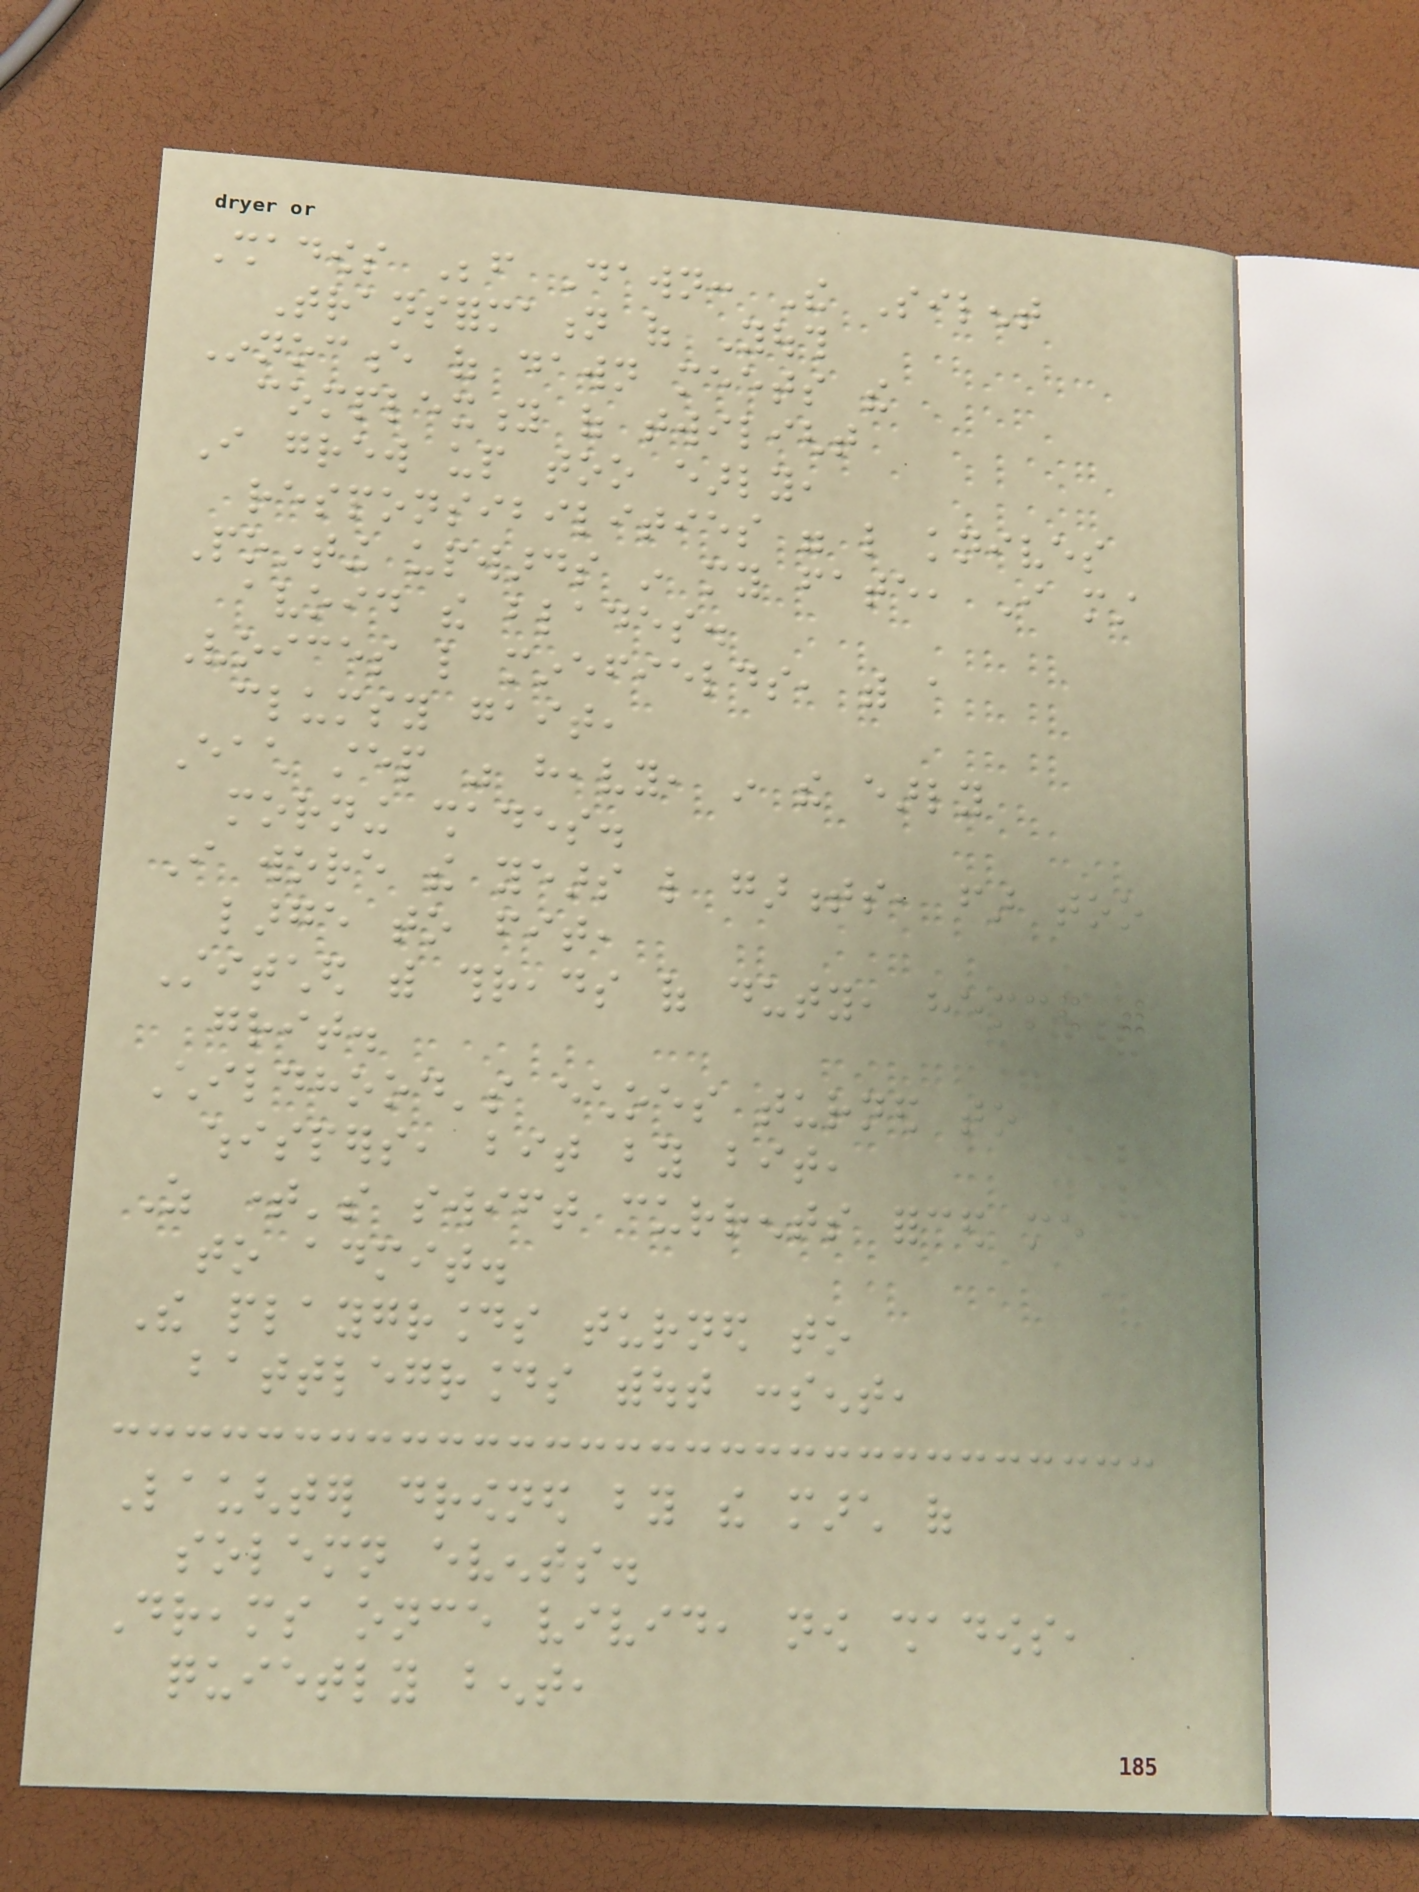Shadows Before Dawn: The Silent
Transformation of Youth
Innocence of dawn meets the
complexity of twilight
I grew up too early,
responsibilities were like knives
Pointing upwards in my fate, I must
avoid the blades.
Voices like minefields, with a
clumsy gait,
Each step was heavy, in the early
morning shades.
I wore the years like garments, far too
large to fit,
Stitched with threads of duty, hemmed with
grit.
Childhood's echoes turned to
whispers, bit by bit,
As time's swift currents forced me
to admit.
The playgrounds turned to
battlegrounds without consent,
Laughter drowned by the march of
solemn events.
Dreams once vivid, now shadows,
quietly bent,
